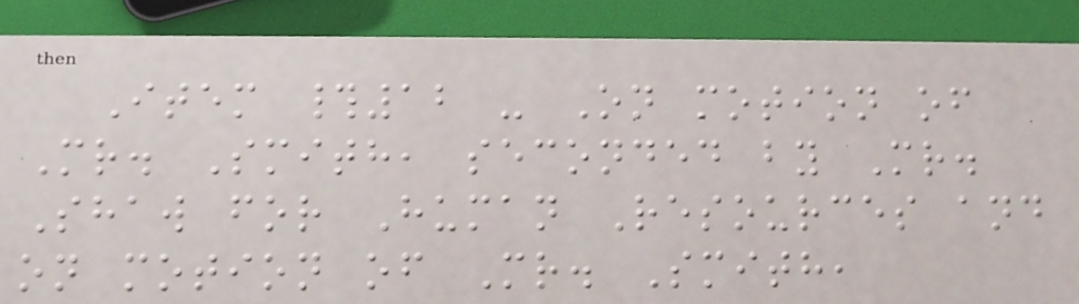Item #12 - On motion of
Mr. Smith, seconded by Mr.
Shaw for Human Resources and
on motion of Mr. Smith,
